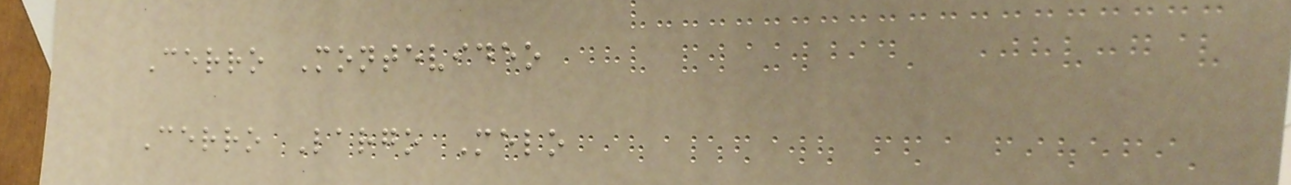Cerro Montevideo
Cerro Largo Melo
